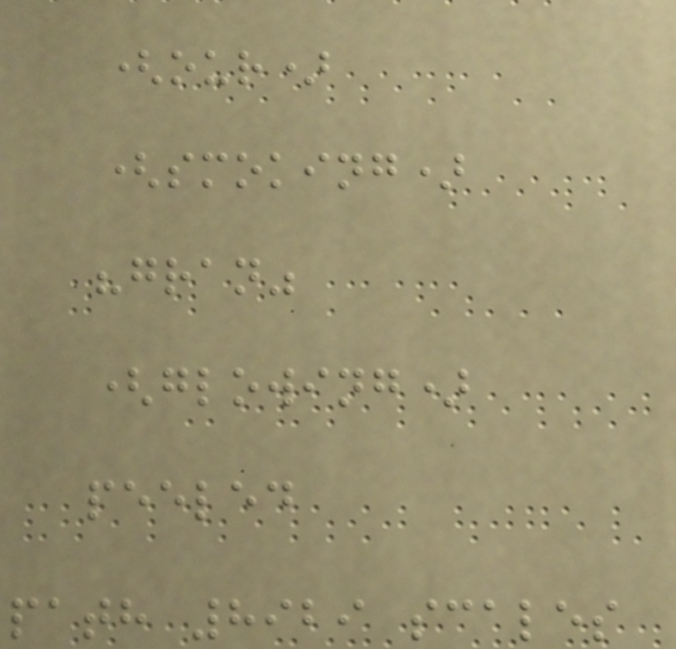(our)
(smoking)
"gran"
(glowing)
peeled
path 8929 scales
